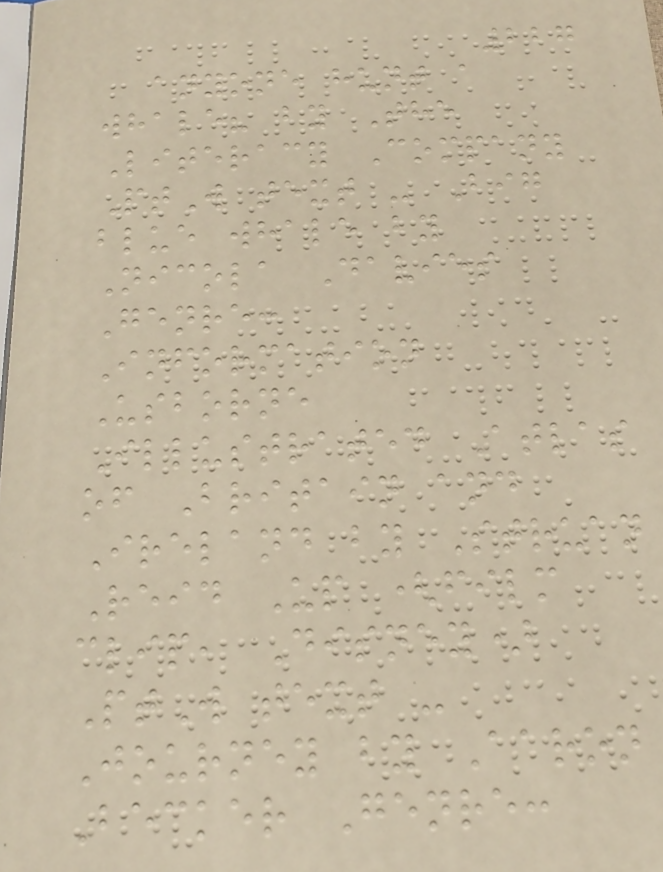227
anyone hunt a
whale? by The
Literacy Company
PtW text - Big
blue whale by
Nicola Davies
Genre:
Information
Usborne
Illustrated Atlas
of Britain and
Ireland by Struan
Reid Up (film
clip, Disney)
PtW text -
Journey by Aaron
Becker Genre:
